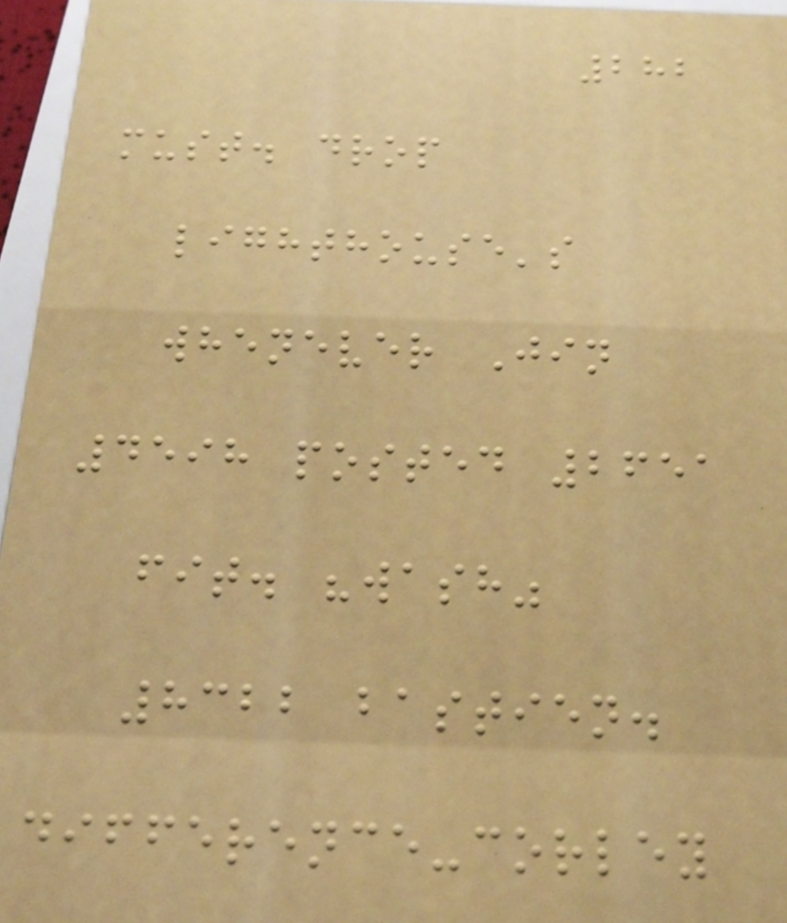282
must. drop
lighthouse's
whenever Jin
4598 posted 2651
fit. "wash"
8322 bastien.
difference-corley
